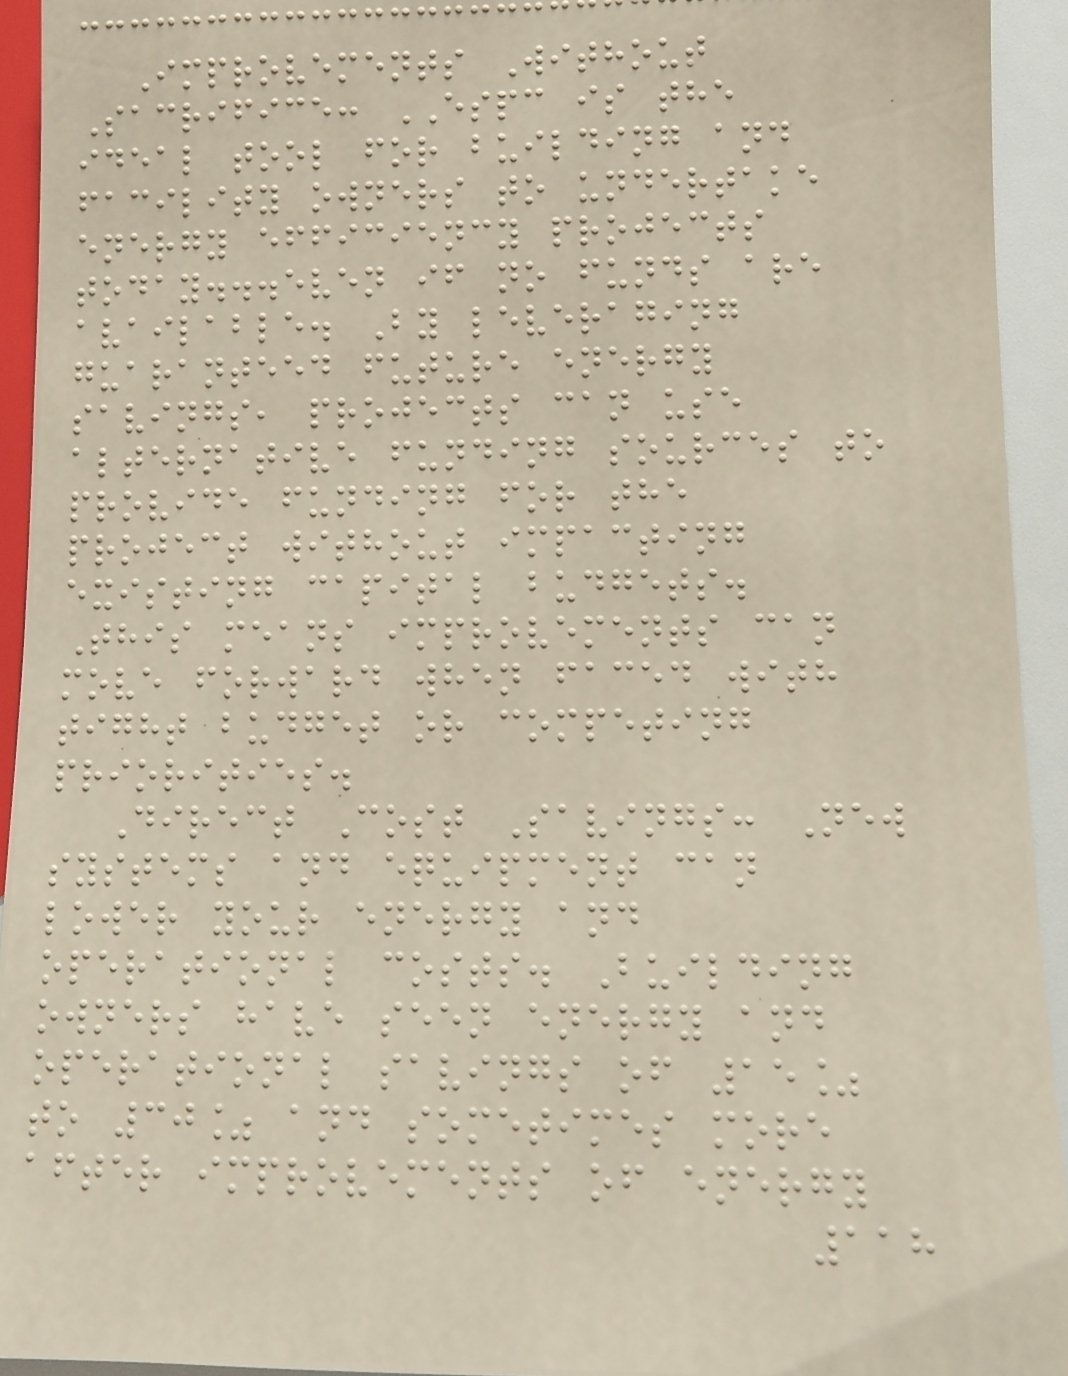Improvements Without
Sacrifice: ESPC is the
ideal tool for building and
facility owners to undertake
energy efficiency projects
today...even if no funds are
available. By leveraging
guaranteed future energy
savings, projects can use
alternative funding sources to
provide funding for the
project without impacting
existing capital budgets.
This means improvements can
move forward when faced with
tight budget or competing
priorities.
Direct Cost Savings: New
systems and equipment can
lower your energy and
operational costs. Building
owners have seen energy and
operational savings of 15%
to 30% and sometimes more
after improvements of energy
118
